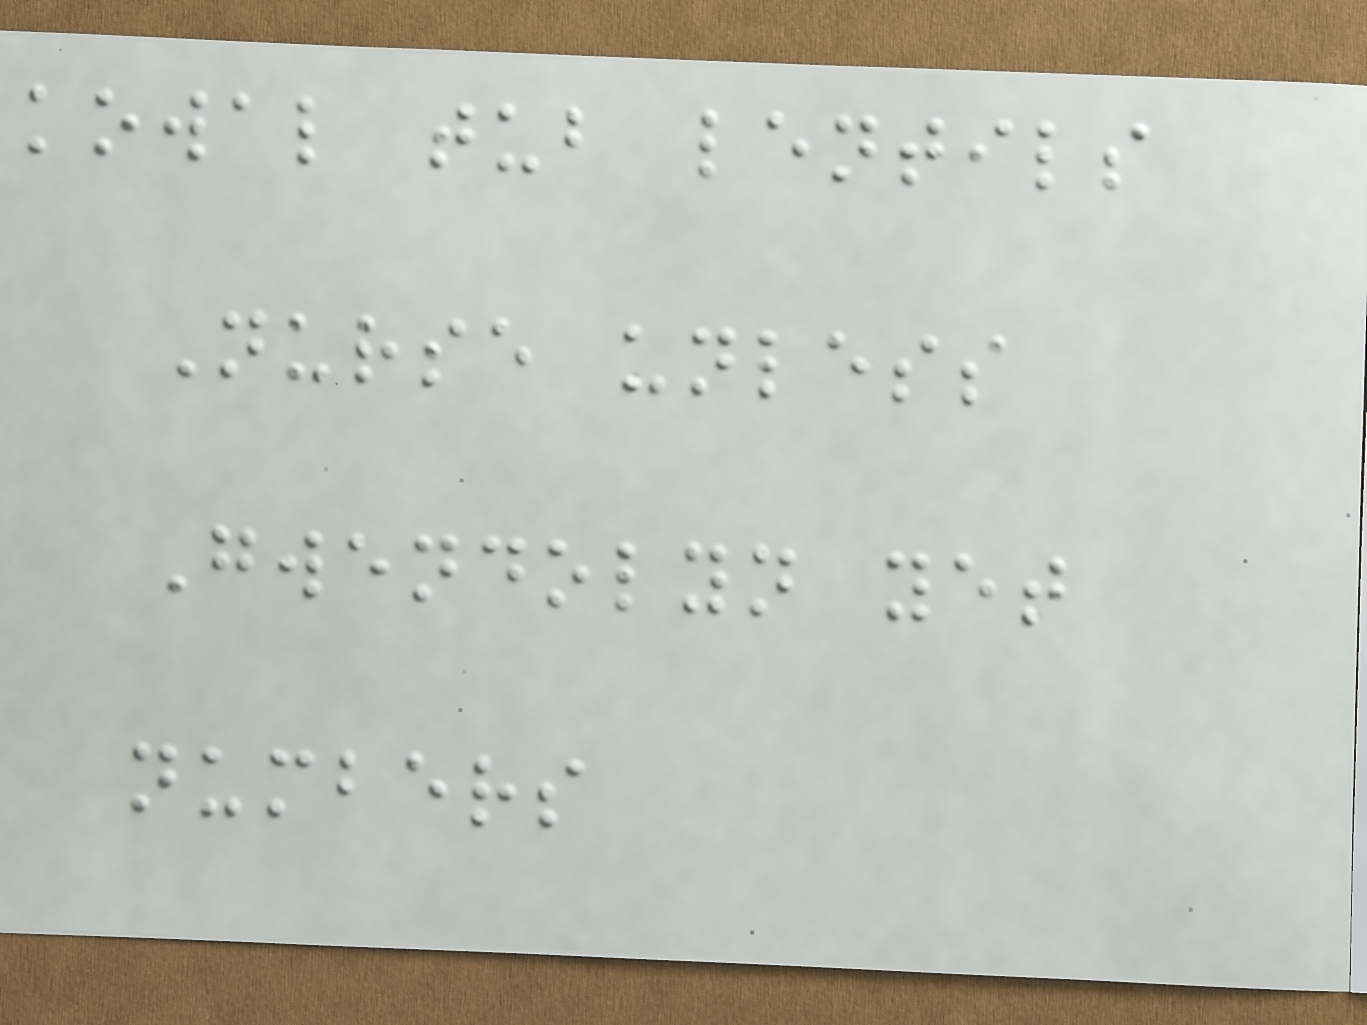kowal tub lentils
Nurse unless
Gwendolyn yet
numbers
